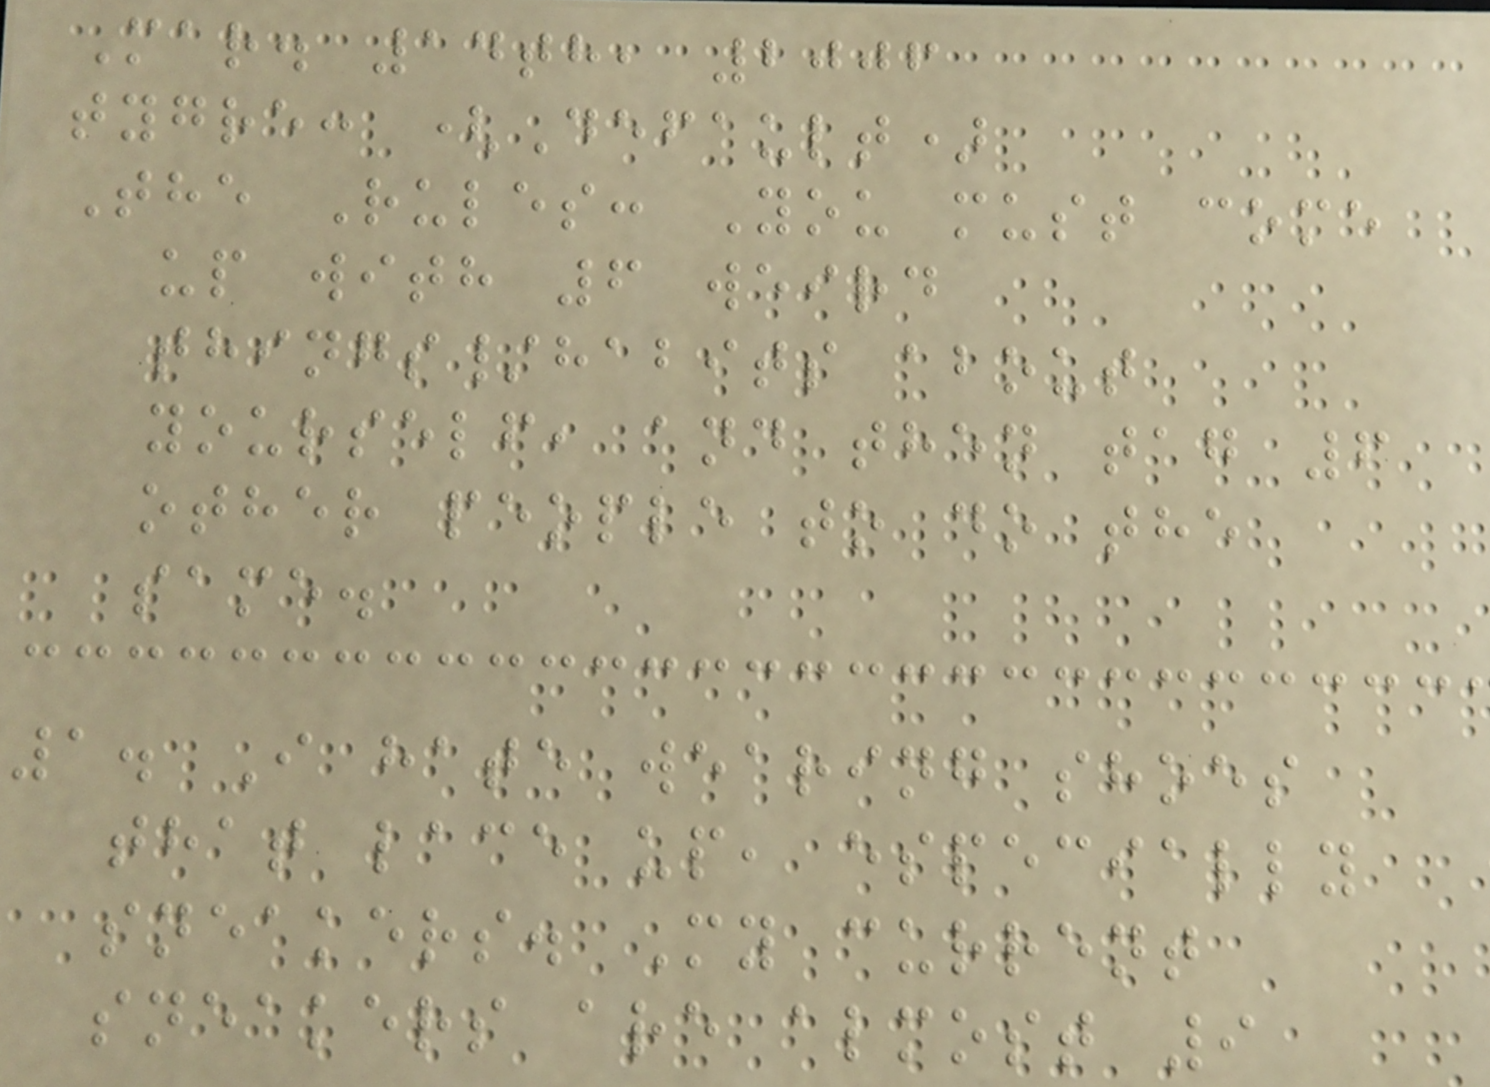Mar. 14th, 2006
tygre: (Default)
The Rules: You must come
up with 6 weird
things/habits about
yourself, and then tag 6
other people to do the
same.
1. I hate wearing shoes
that lace up, especially
sneakers. My current
sneakers are almost 9
